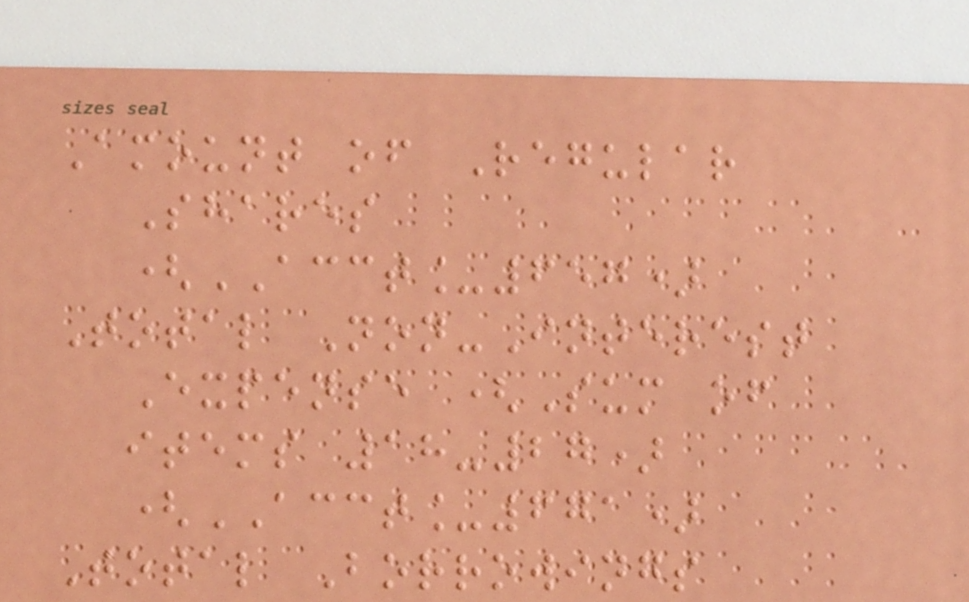Amount of Regular
Shares
(ACCT_657)
Total Non-Interest
Expense (Sum of
items 18-27)
(ACCT_671)
Total Borrowings
